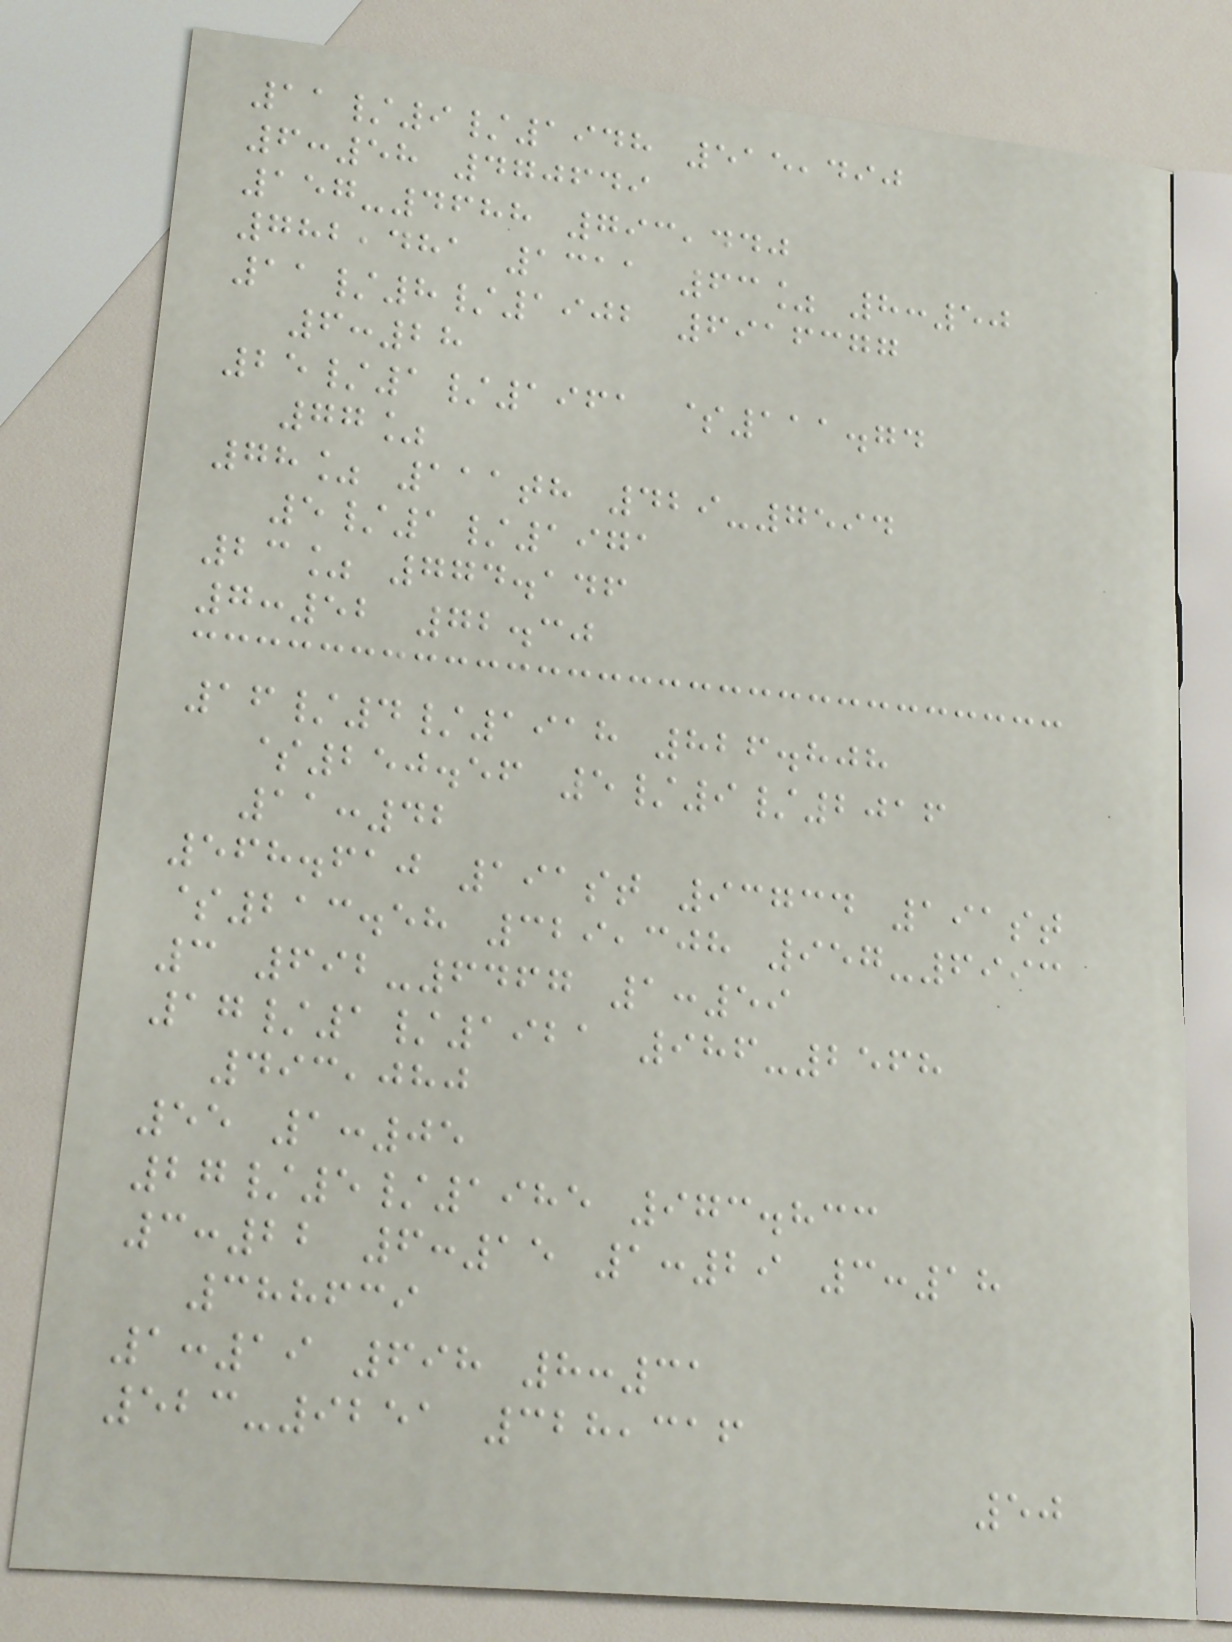11/9/1948 515,490
6:58 470649
157-4688 793,440
782,481 1311 63% 8:50
11/8/1902 6916377
6:28
25/1/1961 $111.74
77%
78% 111th 429-7594
5/1/1971
23% 774.146
7:52 72.30
16/4/1918 826.808
$250.56 5/9/2016
11:42
568.610 191st 93734 191st
$213.58 329,308 957-6993
3 692-6467 1:59
17/1/1921 986-2568
493,080
55 1:05
27/5/1985 973.833
3:22 6:15 1:29 3:18
388639
1:19 698 8:31
523-9251 328,316
50
